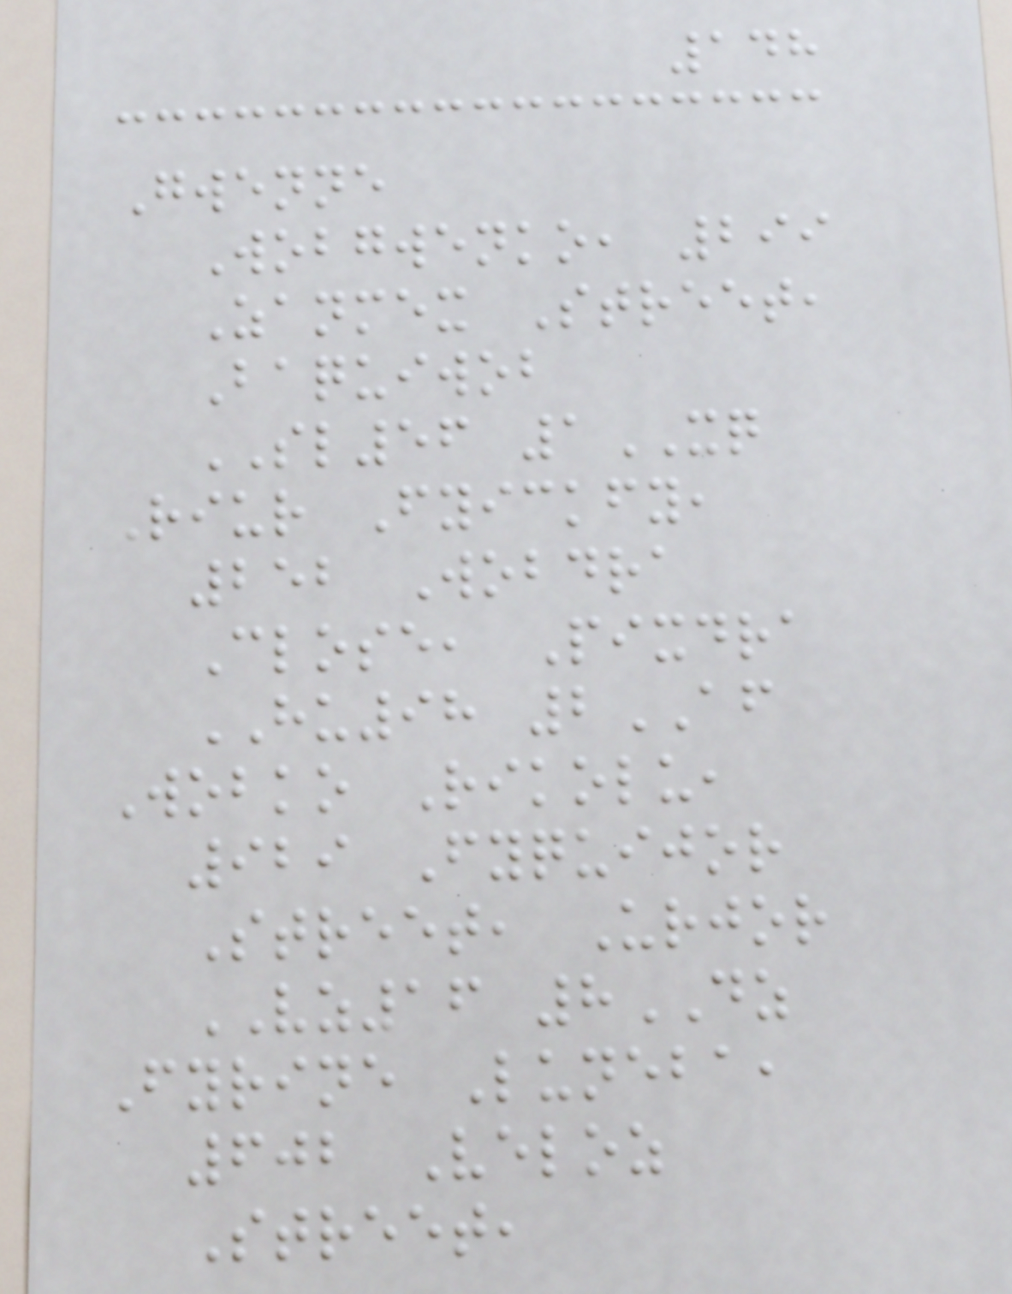148
Gwenne
Wobgwenko, 299
Zanmex Street,
Baquiwob
SL56 1XQ
Riur Fyickfy,
252 Wobdra
Close, Pixdra
HU98 2AF
Wobko Rikolu,
929 Fyquijor
Street, Urjor
VZ16 8DZ
Fyrine Luneba,
602 Veloz
Street,
